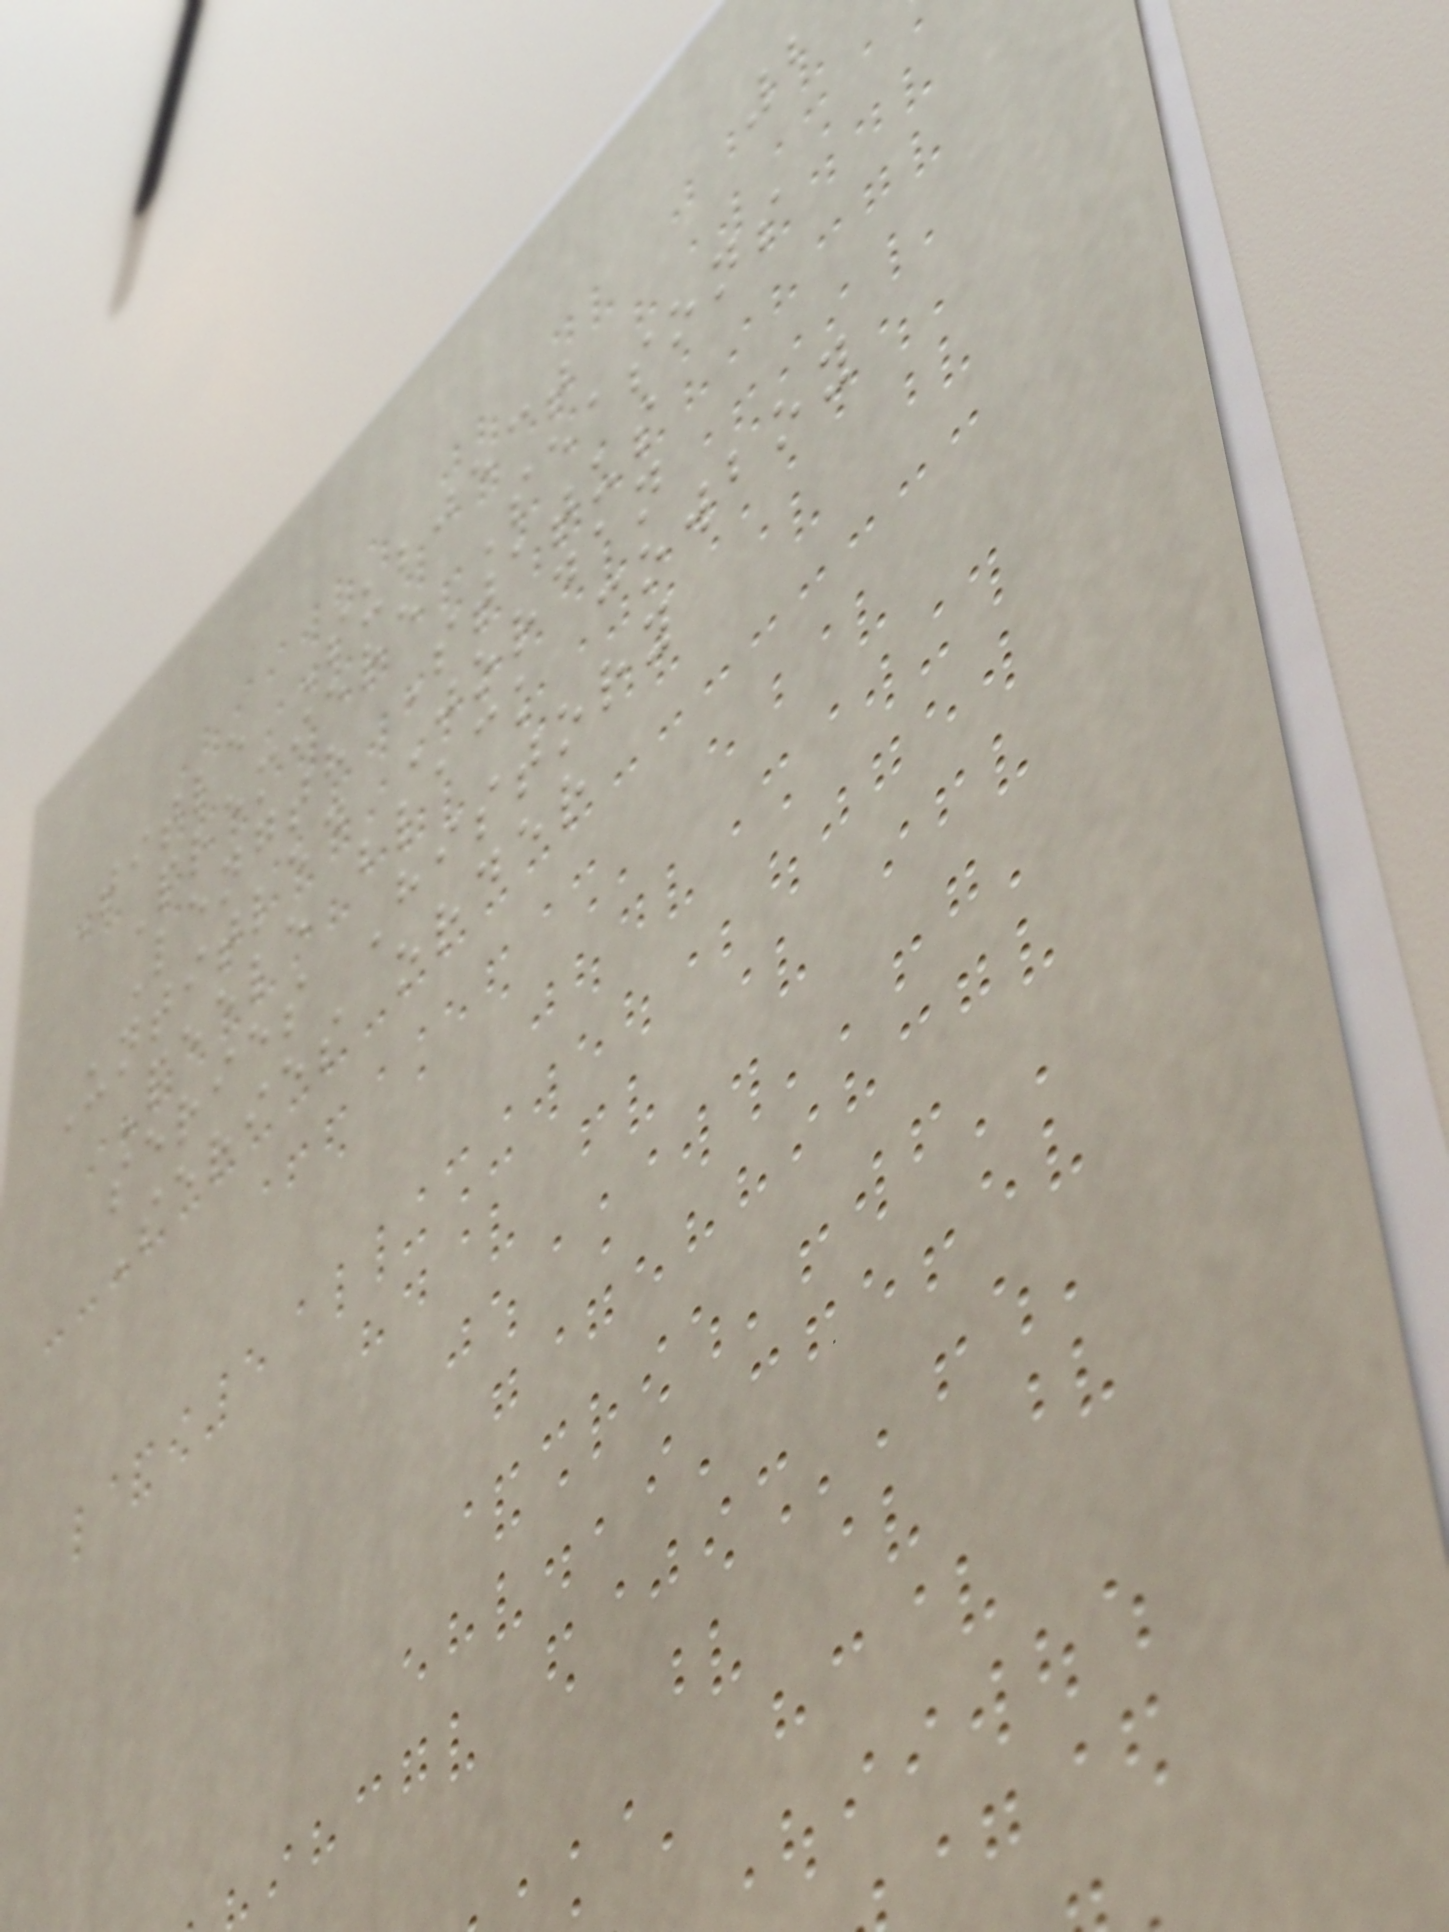Title Subject
Premiere Seasons
Length Status
Untitled Jordan
Peele black cowboy
series History
Series order
